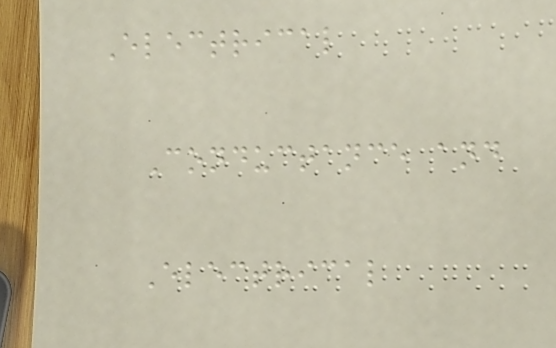Electrical
Conductance and
Electrical
